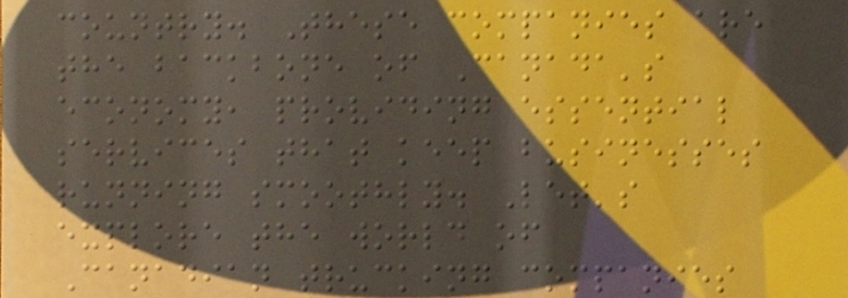country. These companies are
the backbone of Canada's
economy, providing essential
services that keep businesses
running smoothly. Let's
explore the world of
Canadian trucking companies
